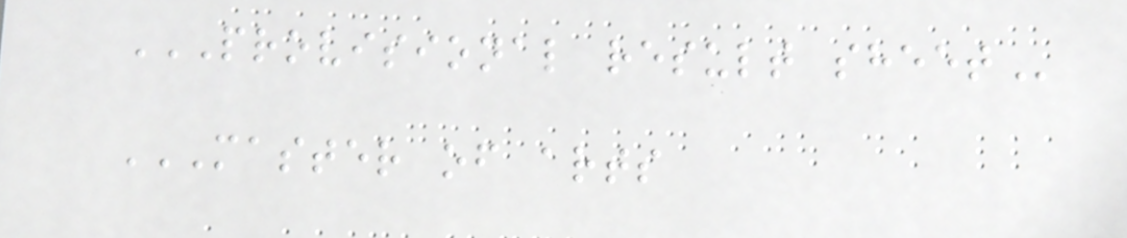PROVISIONAL RESULT SHEET
MASTER OF ARTS
